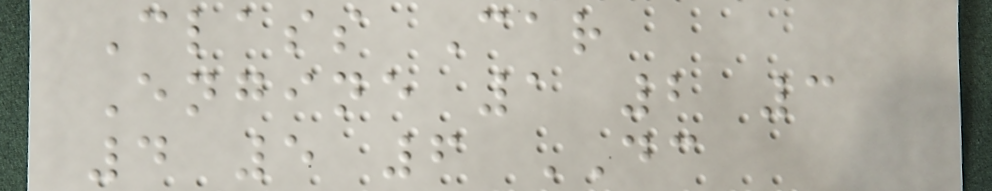Class Car
Engine 1 2 3
4 5 6 DC
